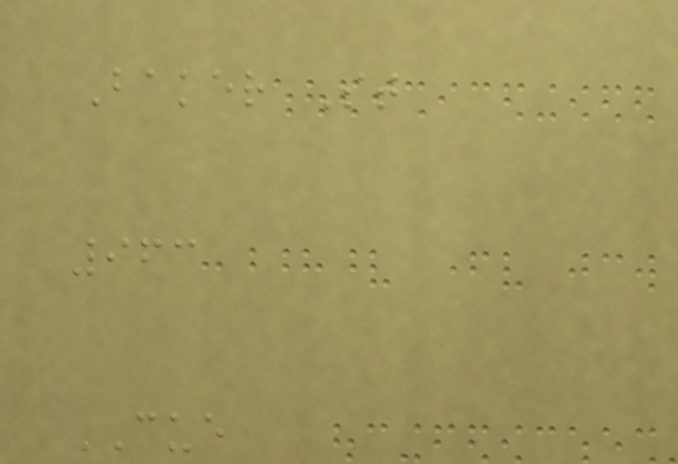Baker St
963
CUE
